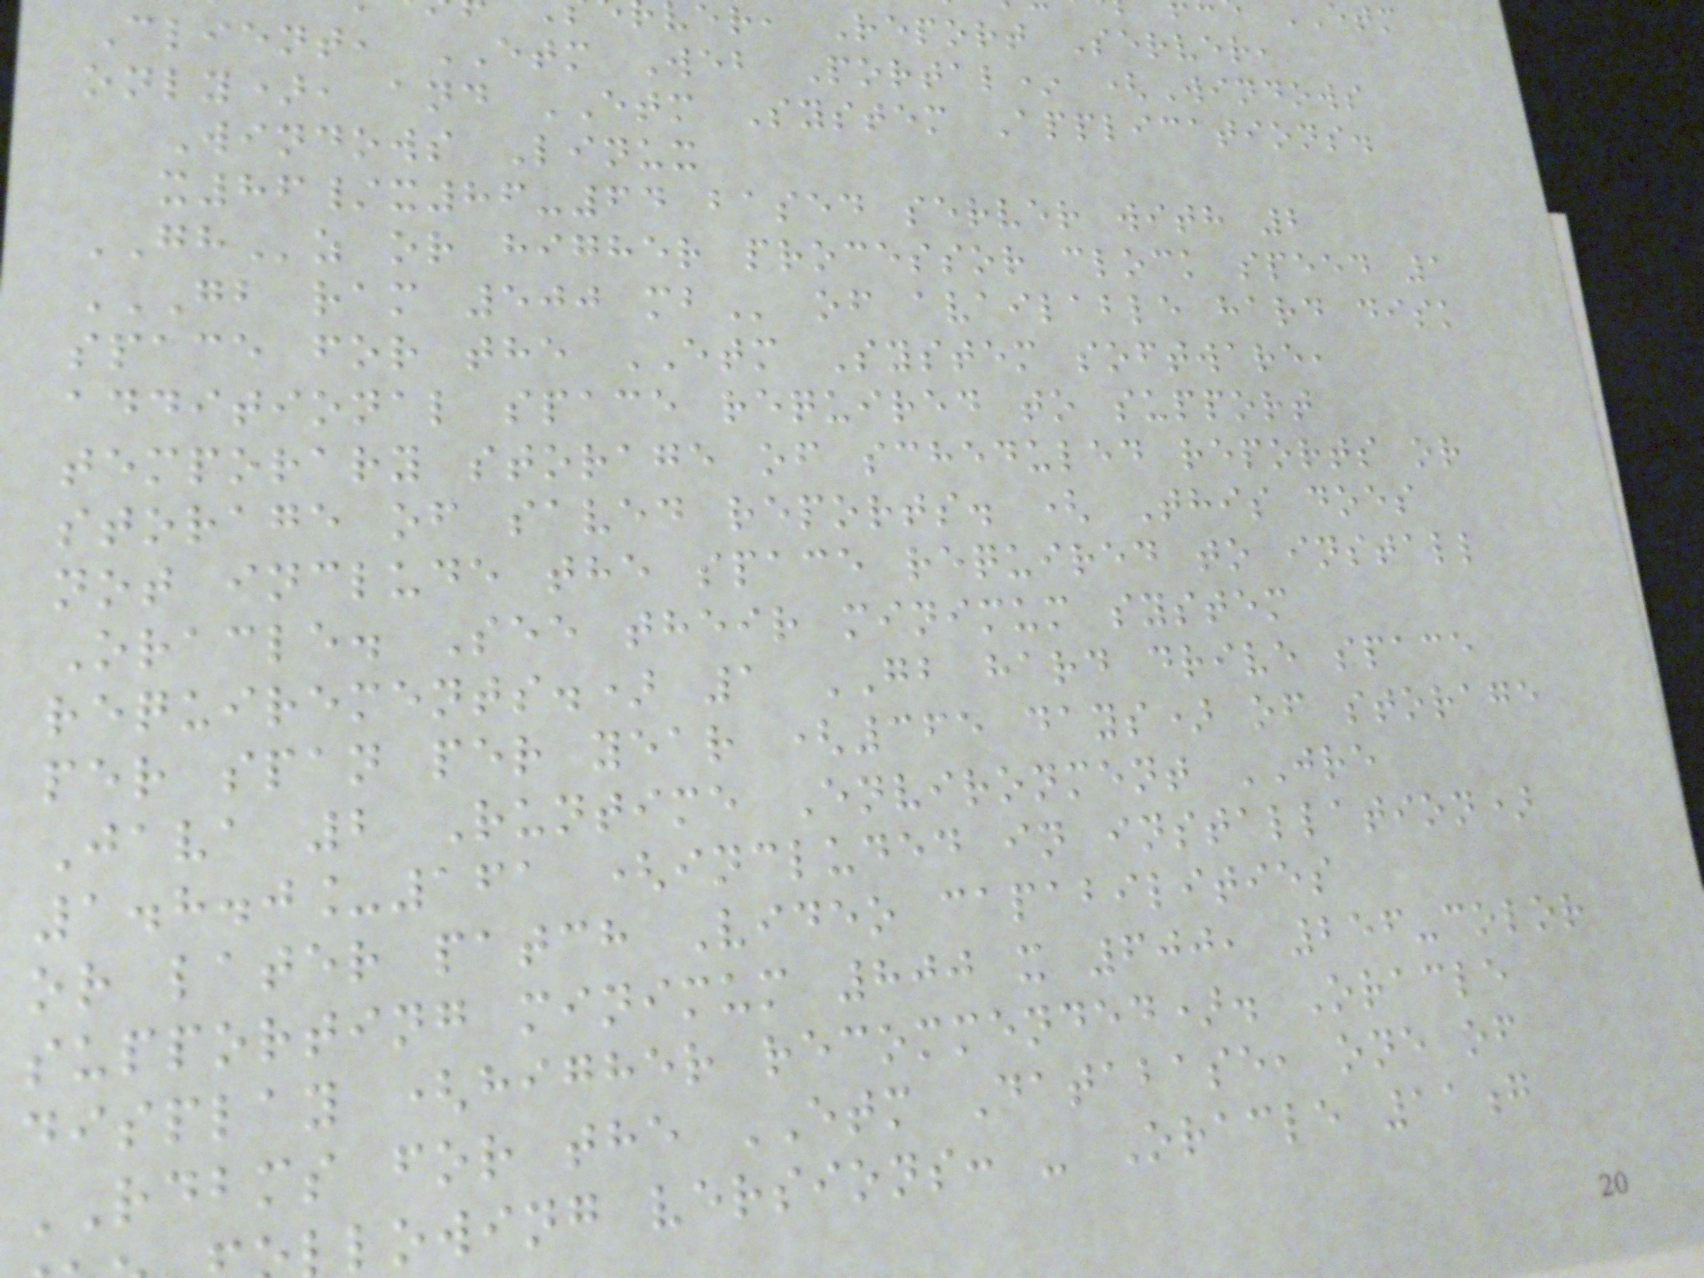er, Report Server,
Client, ETM Web Portal* (Windows
only), and ETM System Applications.
Windows Linux
x86/x86-64 based server with 2
GHz or higher processor clock speed 1
GB RAM 500 MB of available hard disk
space for the ETM System software,
additional space required to support
temporary storage of scheduled reports or
storage of saved reports. ( This does
not include the space required to install
Oracle. See their minimum system
requirements.) 1 GB hard drive space
per span per year (365 days) of storage
Java 2 Runtime Environment JRE
1.8.0_161 (included in installation)
or later patch Video capabilities
supporting minimum 800 x 600, 256-color
display (higher recommended). Oracle
RDBMS for the ETM Database, one of
lowing versions: - Oracle 11g
